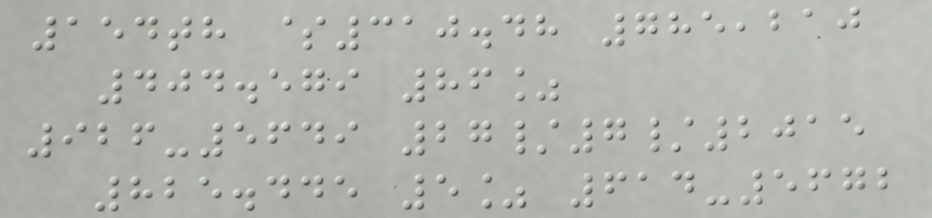154th $310.48 785,210
404.579 86%
926-5649 27/7/2015
825.445 5% 614-5672
